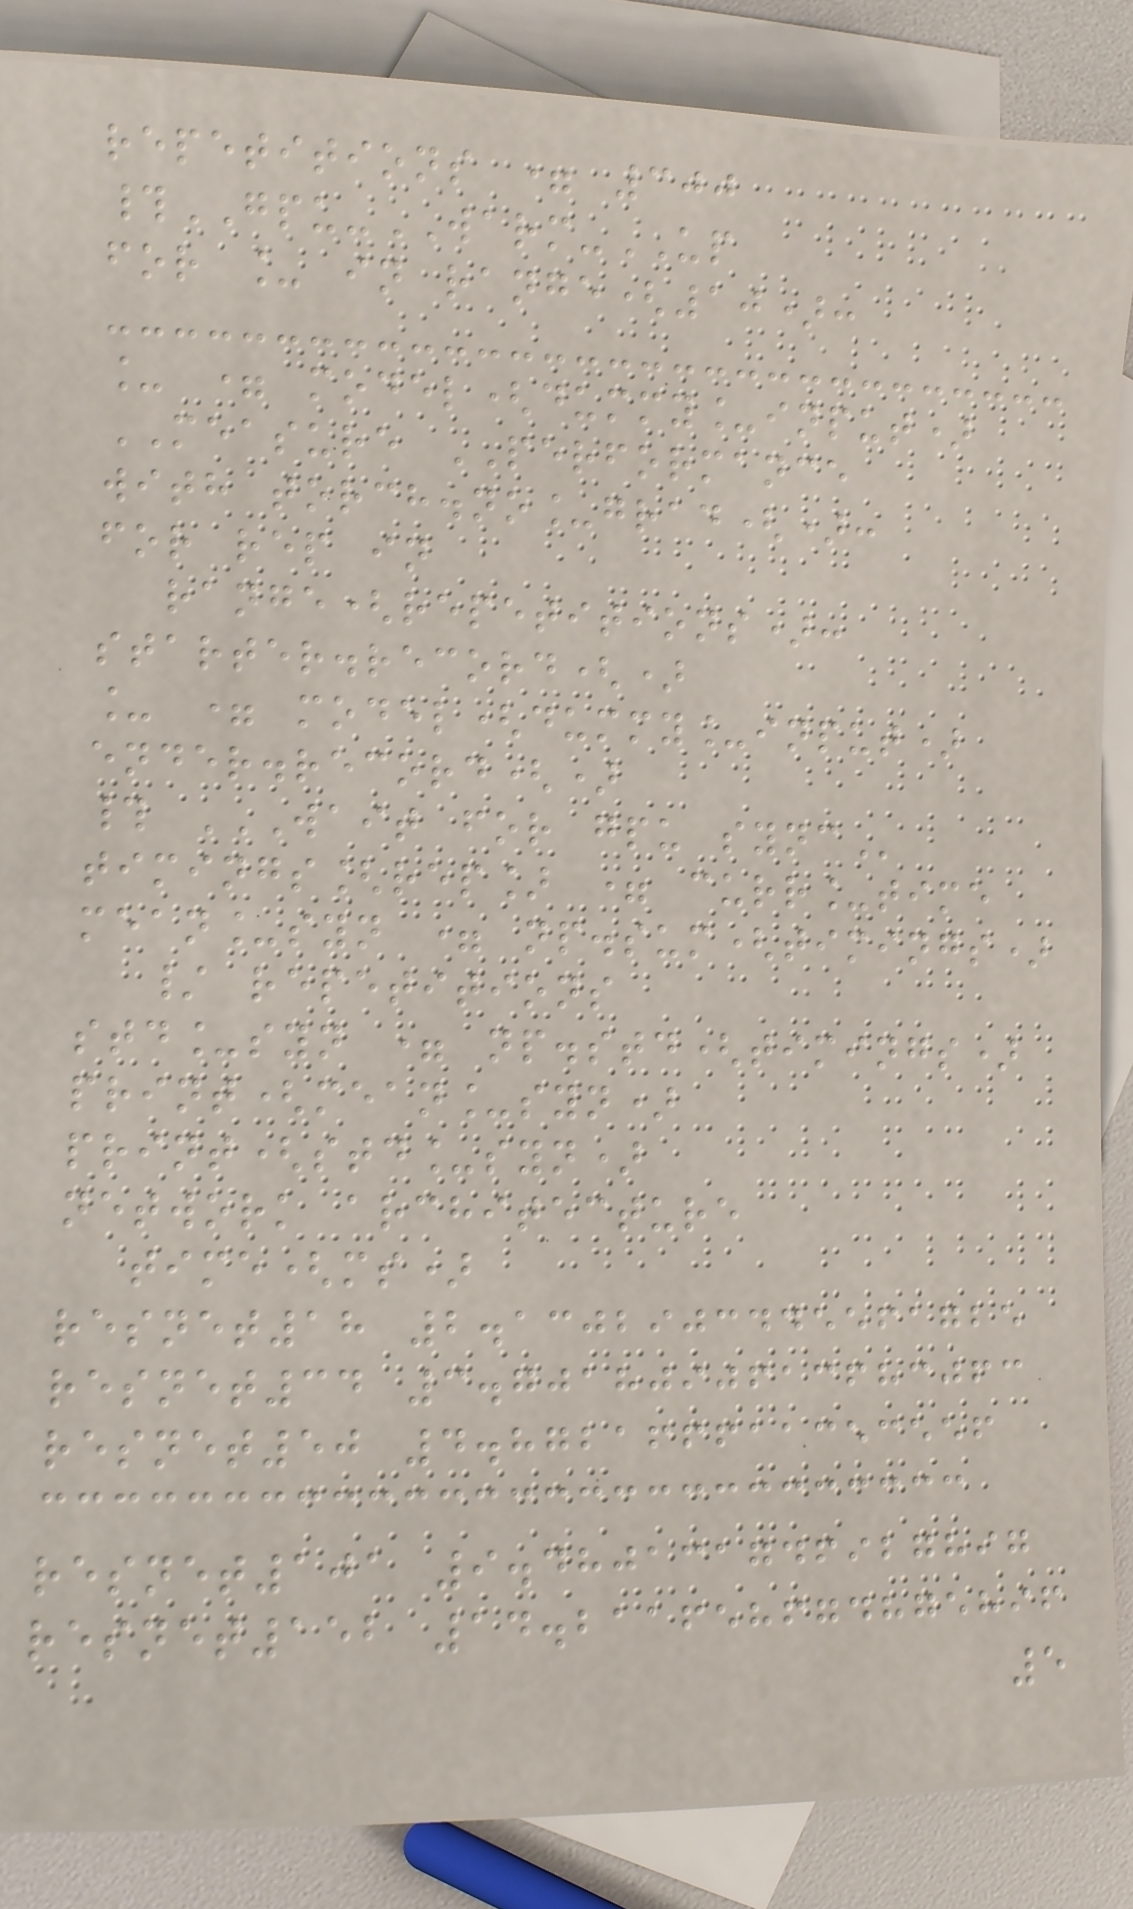repetitions = 300
#GPU-WARM-UP
for _ in range(10):
_ = model(dummy_input)
MEASURE PERFORMANCE
with torch.no_grad():
for rep in
range(repetitions):
starter.record()
_ = model(dummy_input)
ender.record()
# WAIT FOR GPU SYNC
timings[rep] = curr_time
mean_syn = np.sum(timings)
/ repetitions
std_syn = np.std(timings)
print(mean_syn)
print(std_syn)
network architecture
time(ms)
resnet18 2.1302903445561725
resnet34 3.7018090613683063
resnet50 4.872166611353556
resnet101 9.480131746927897
resnet152 14.211658674875896
5
